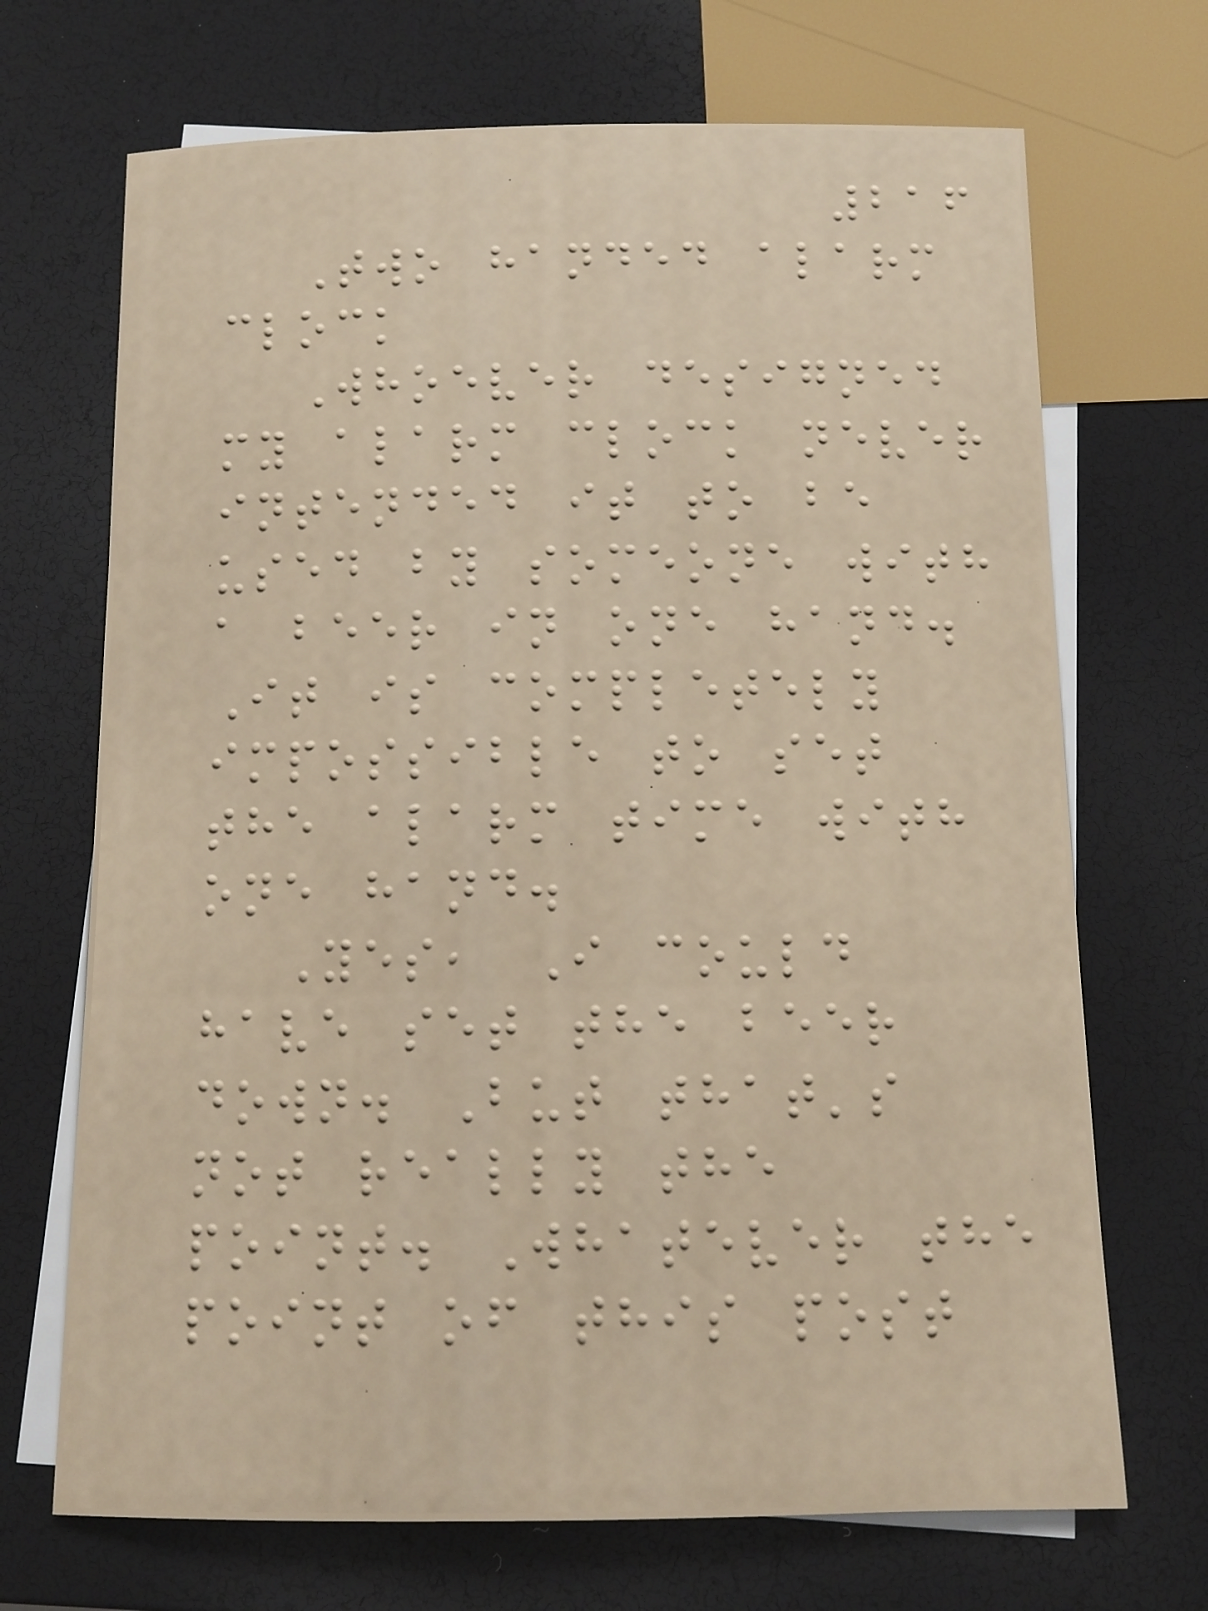216
Two handed alarm
clock
Whoever designed
my alarm clock never
intended it to be
used by someone with
a beer in one hand.
It is completely
impossible to set
the alarm time with
one hand.
Yes, I could
have set the beer
down. But that's
not really the
point. Whatever the
point of this post
